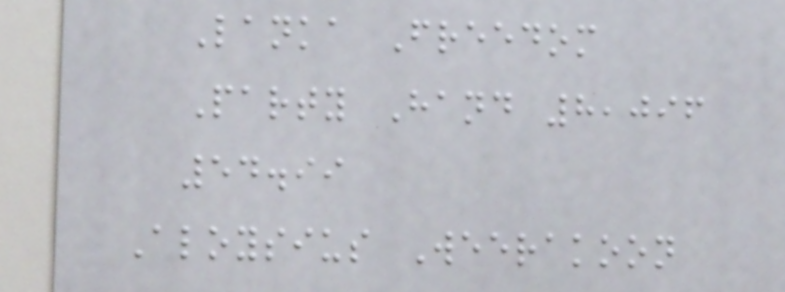Lanka Freedom
Party Hand 8,096
54.99
Aloysius Weerakoon
